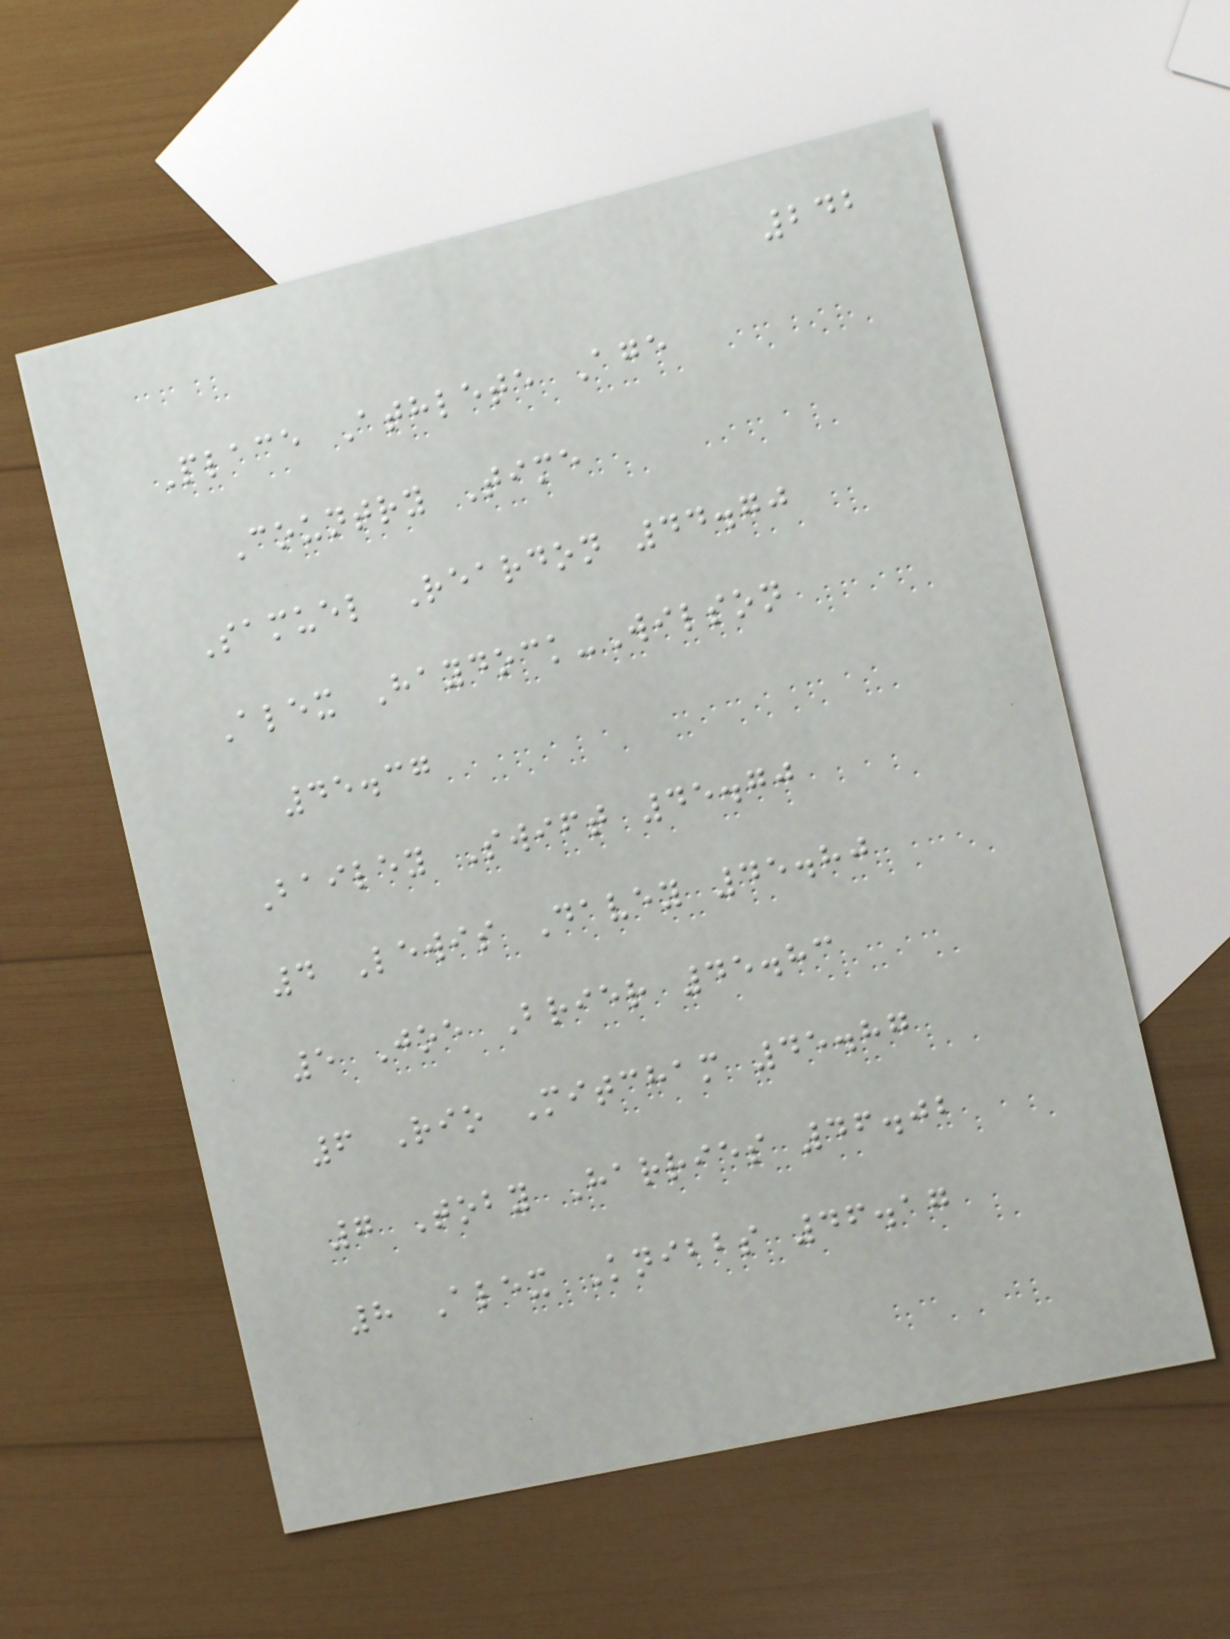242
Place Athlete Age
Country Time
Samuel Reardon 44.70
Alex Haydock-Wilson
45.37
Bailey Swift 45.70
4 Lewis Davey 45.80
5 Joe Brier 45.83
6 Rio Mitcham 45.87
7 Toby Harries 46.02
8 Alex Knibbs 46.17
